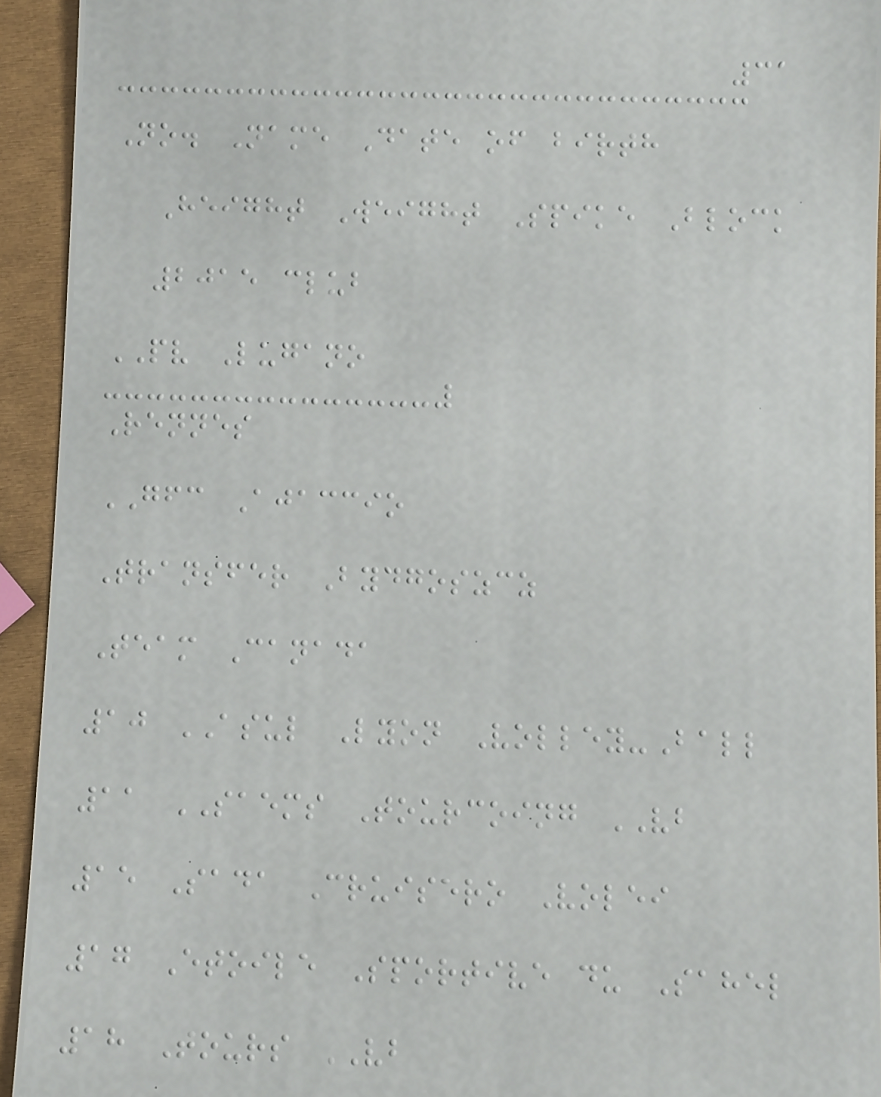31
No. Name Date of birth
Height Weight Spike Block
2015 club
PV Lugano
Rennes
GFC Ajaccio
Transfer Bydgoszcz
Team Canada
10 ASUL Lyon Volley-Ball
11 SAEMS Tourcoing VB
15 Sada Cruisero Volei
17 Etoile Sportive du Sahel
18 Tours VB
